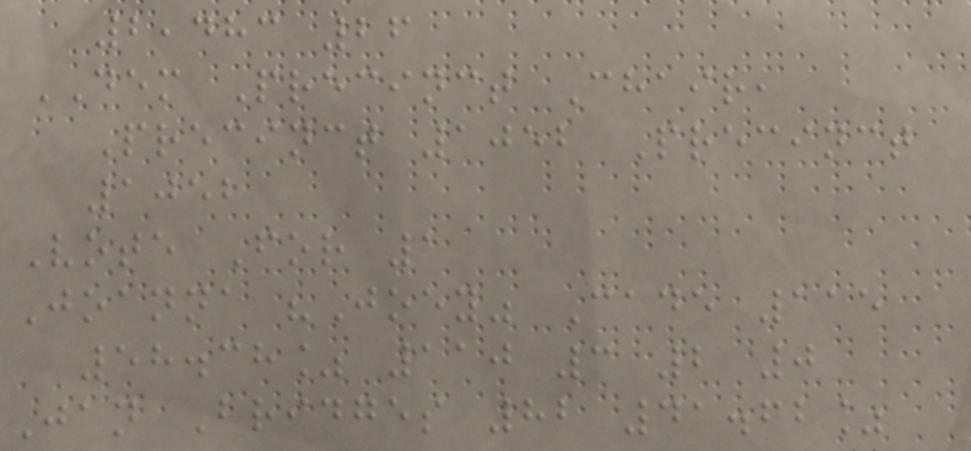2,483 26
DEM Precinct Chair,
Precinct 1052 Precinct
1052
Vote For 1
Joanna "Joey" Cade 115
58.38% 110 3 2 0
Jan Bridges 82 41.62%
